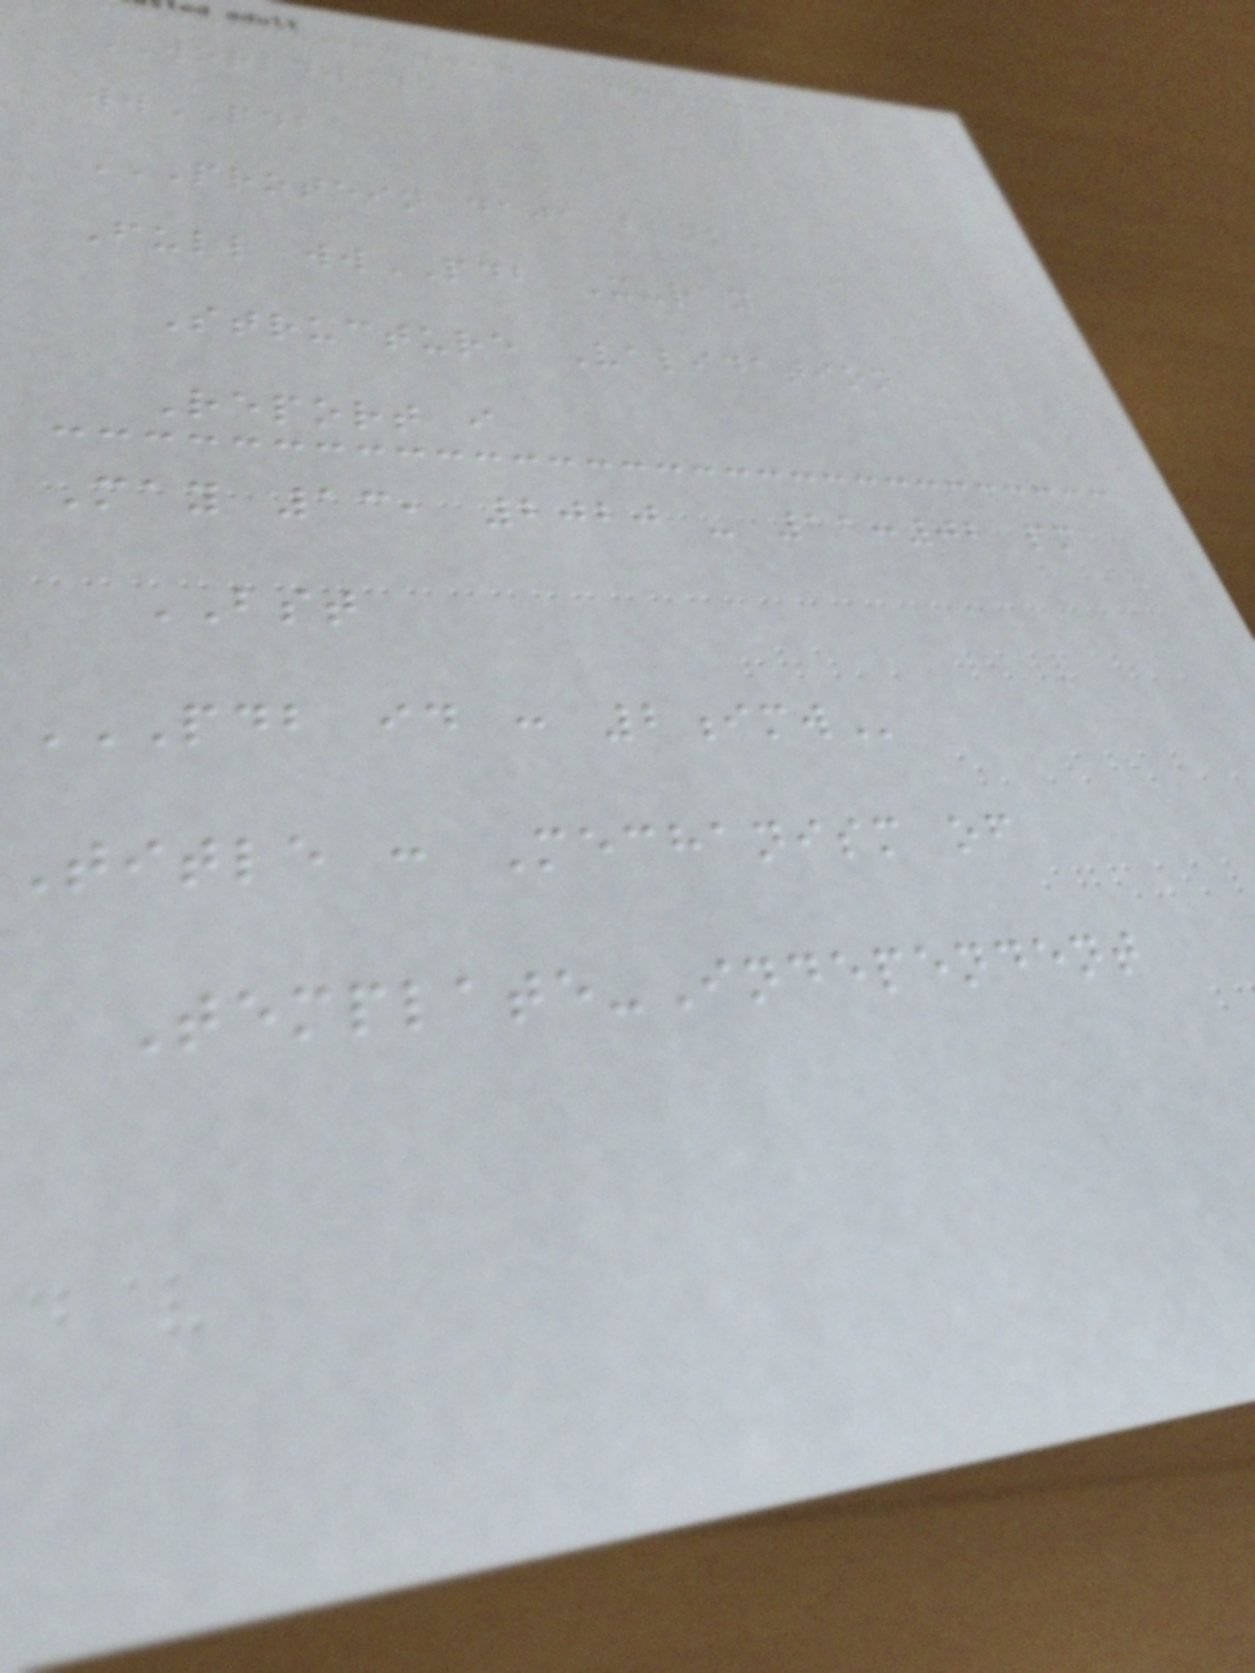WORLDWIDE
wwPDB
PROTEIN DATA BANK
Full wwPDB X-ray
Structure Validation
Report i
May 13, 2020 - 11:02 pm
BST
PDB ID : 2IMW
Title : Mechanism of
Template-Independent
